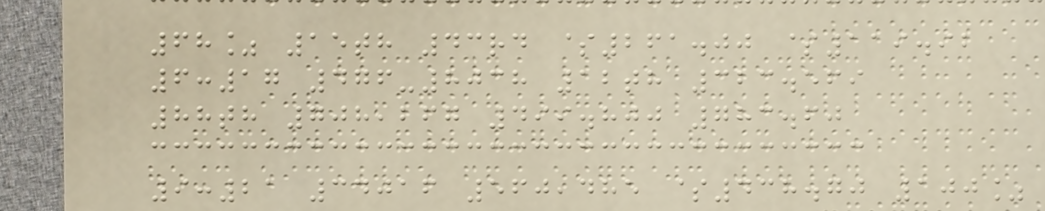68% 15th 43rd $261.00 $119.92
6:17 476-8038 12th 323.569
88th 708,267 499.800 783.60
9:21 34016 560,485 $438.70 100%
